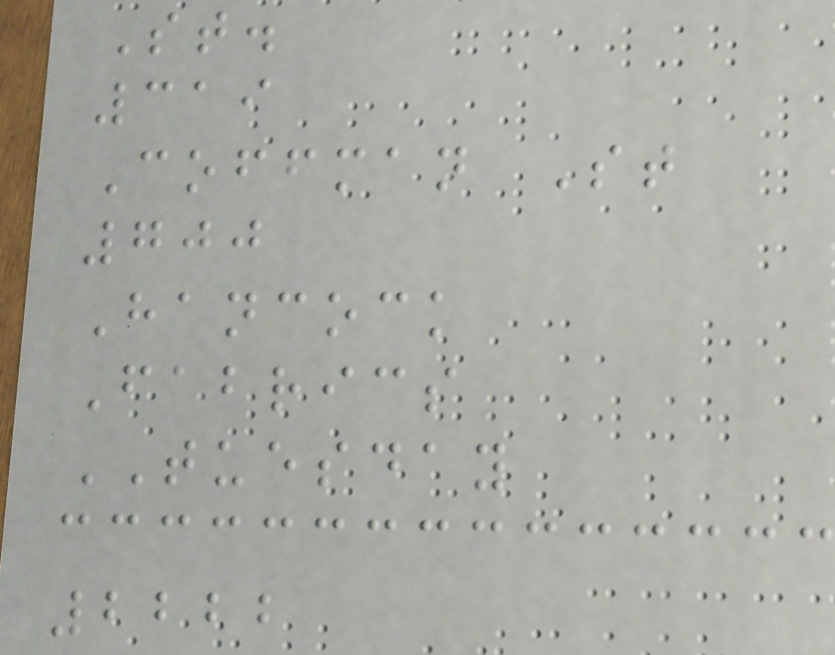St.
319
Coffman St
700
Hancock
Fabrics
TUESDAY
2222
